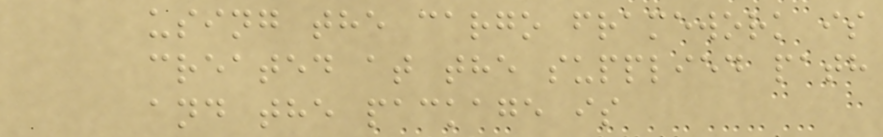using the cargo framework is
created at the supplied path
and the package is
